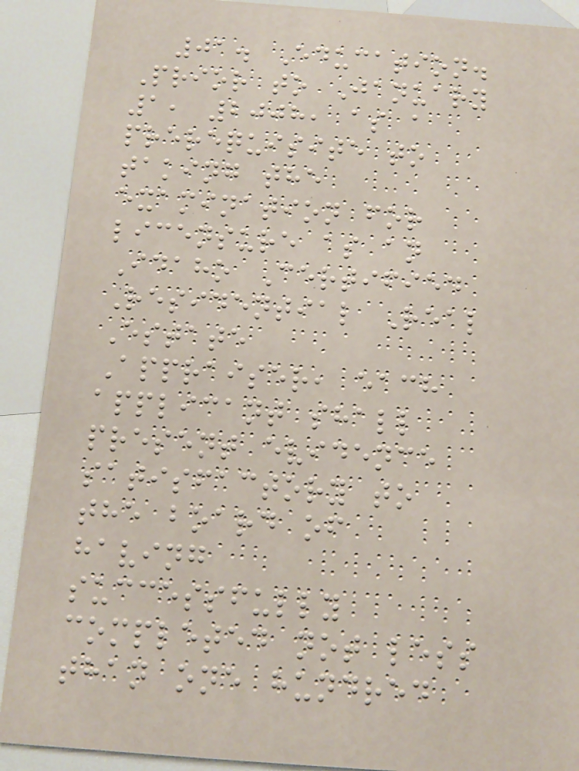01. Education.
Prior to January
1, 2008, as a
prerequisite to
taking the
examination for
licensure as an
Idaho Certified
Residential Real
Estate
Appraiser, each
applicant shall
present evidence
satisfactory to
the board of
having
successfully
completed not less
than one hundred
